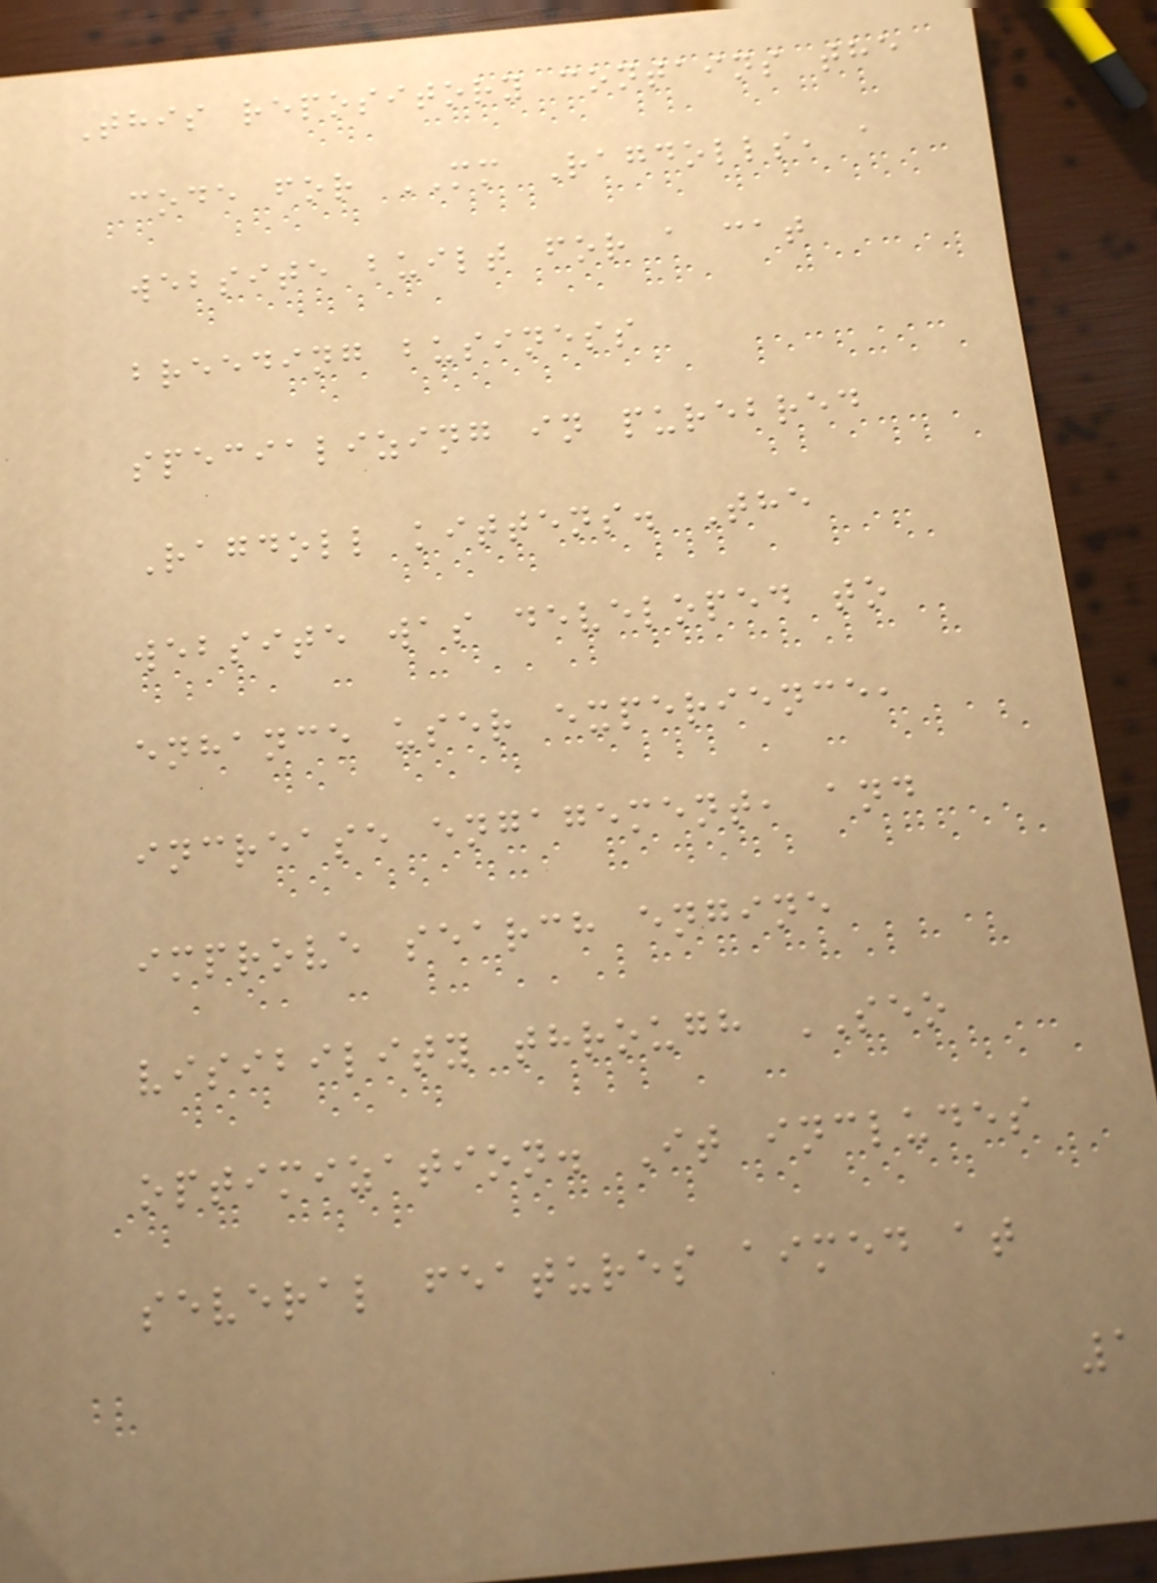This repository contains the
code for MM Ragdolls, a
website built for a cat
breeding business
specializing in purebred
Ragdoll kittens. The
website was developed to
enhance user experience,
increase engagement, and
improve search engine
visibility through SEO
optimization. It includes
several features aimed at
1
